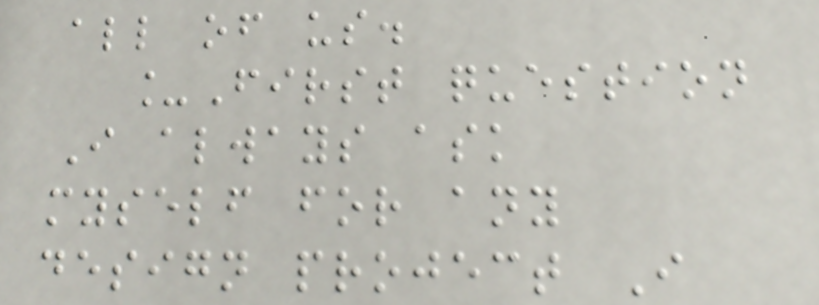all of us.
_First question
I always ask
myself for any
design project I
